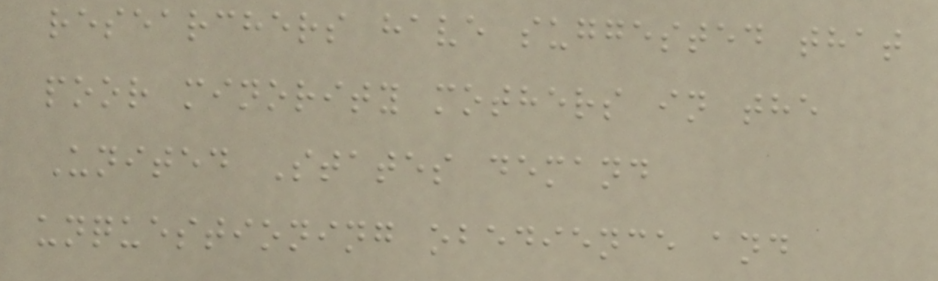researchers have suggested that
poor minority mothers in the
United States demand
unquestioning obedience and
